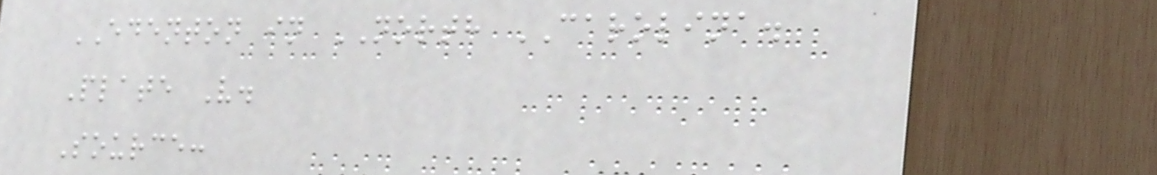EDENTON in NORTH CAROLINA.
Plate V.
Source:
